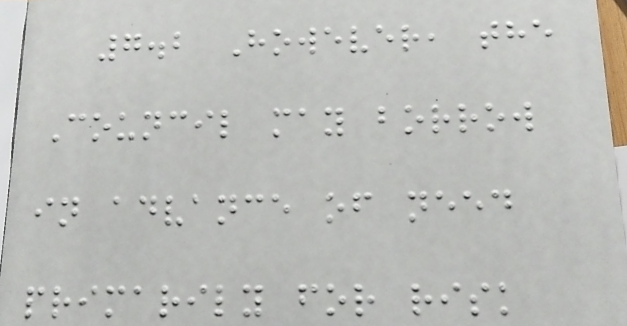7.2 However, the
Council may borrow
in advance of need
primarily for risk
